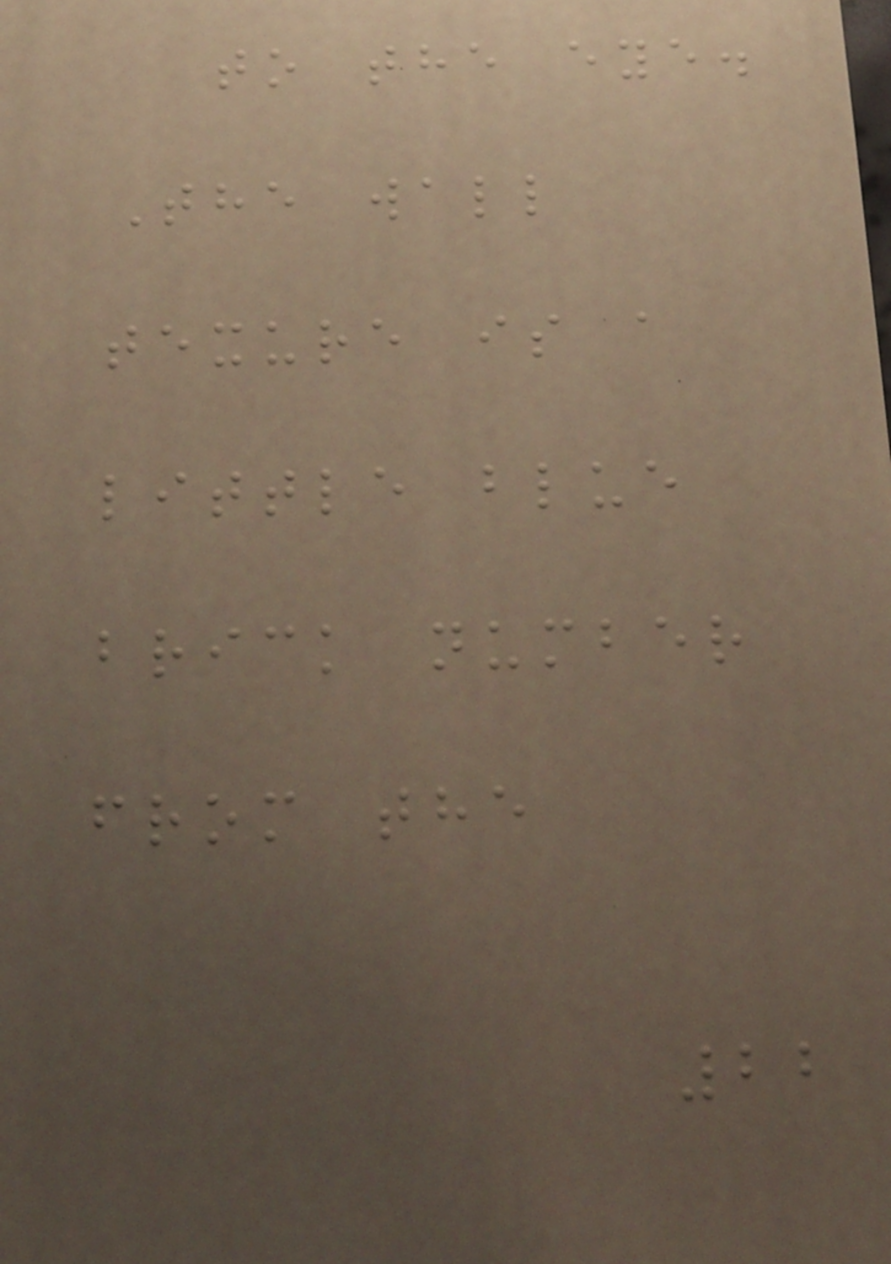to the eye.
The wall
texure is a
little blue
brick number
from the
22
